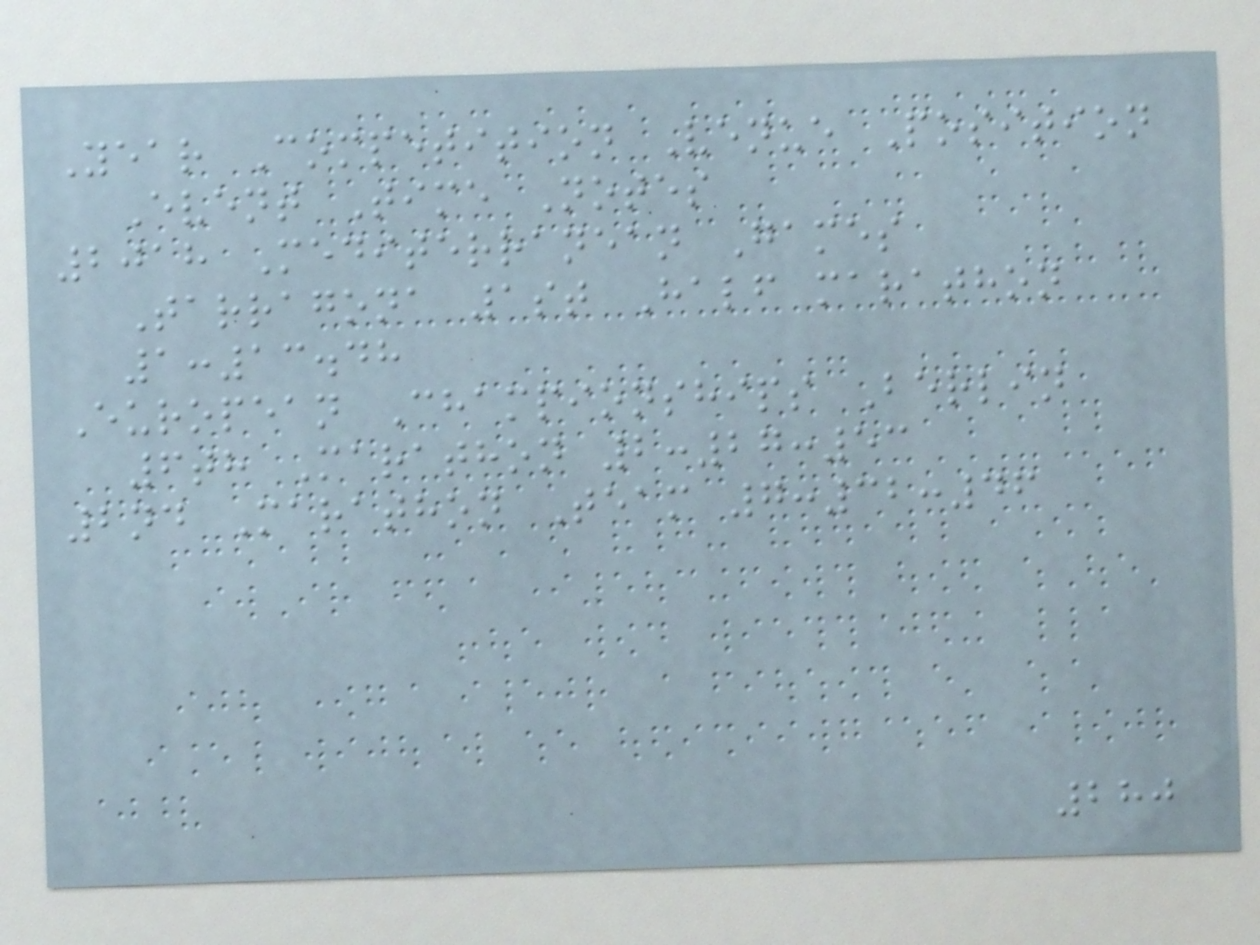Year Competition Venue Position
Event Time Notes
2018 Mediterranean Games
Tarragona 1st Half marathon
1:13.48
European Championships Berlin
6th Marathon 2:27:53
2nd Marathon Team 7:32:46
280
